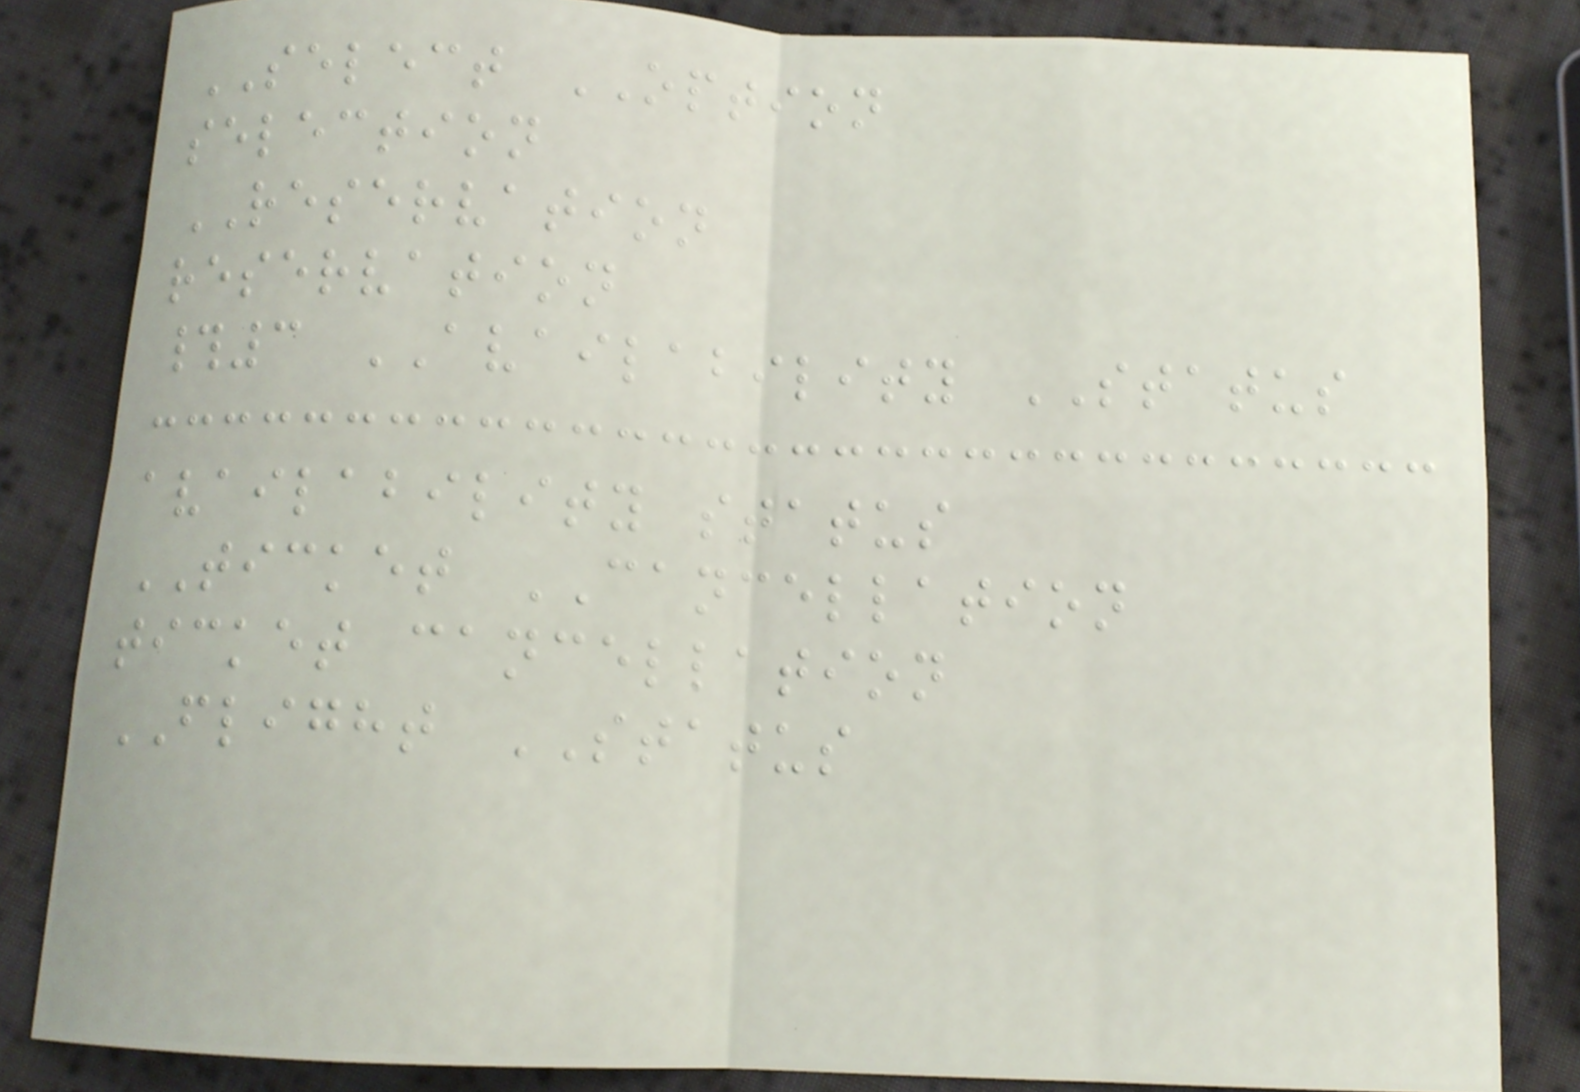SELECT OPTION
selection
RESERVATION
reservation
#3 AVAILABILITY STATUS
availability status
TICKET CANCELLATION
ticket cancellation
FLIGHT STATUS
